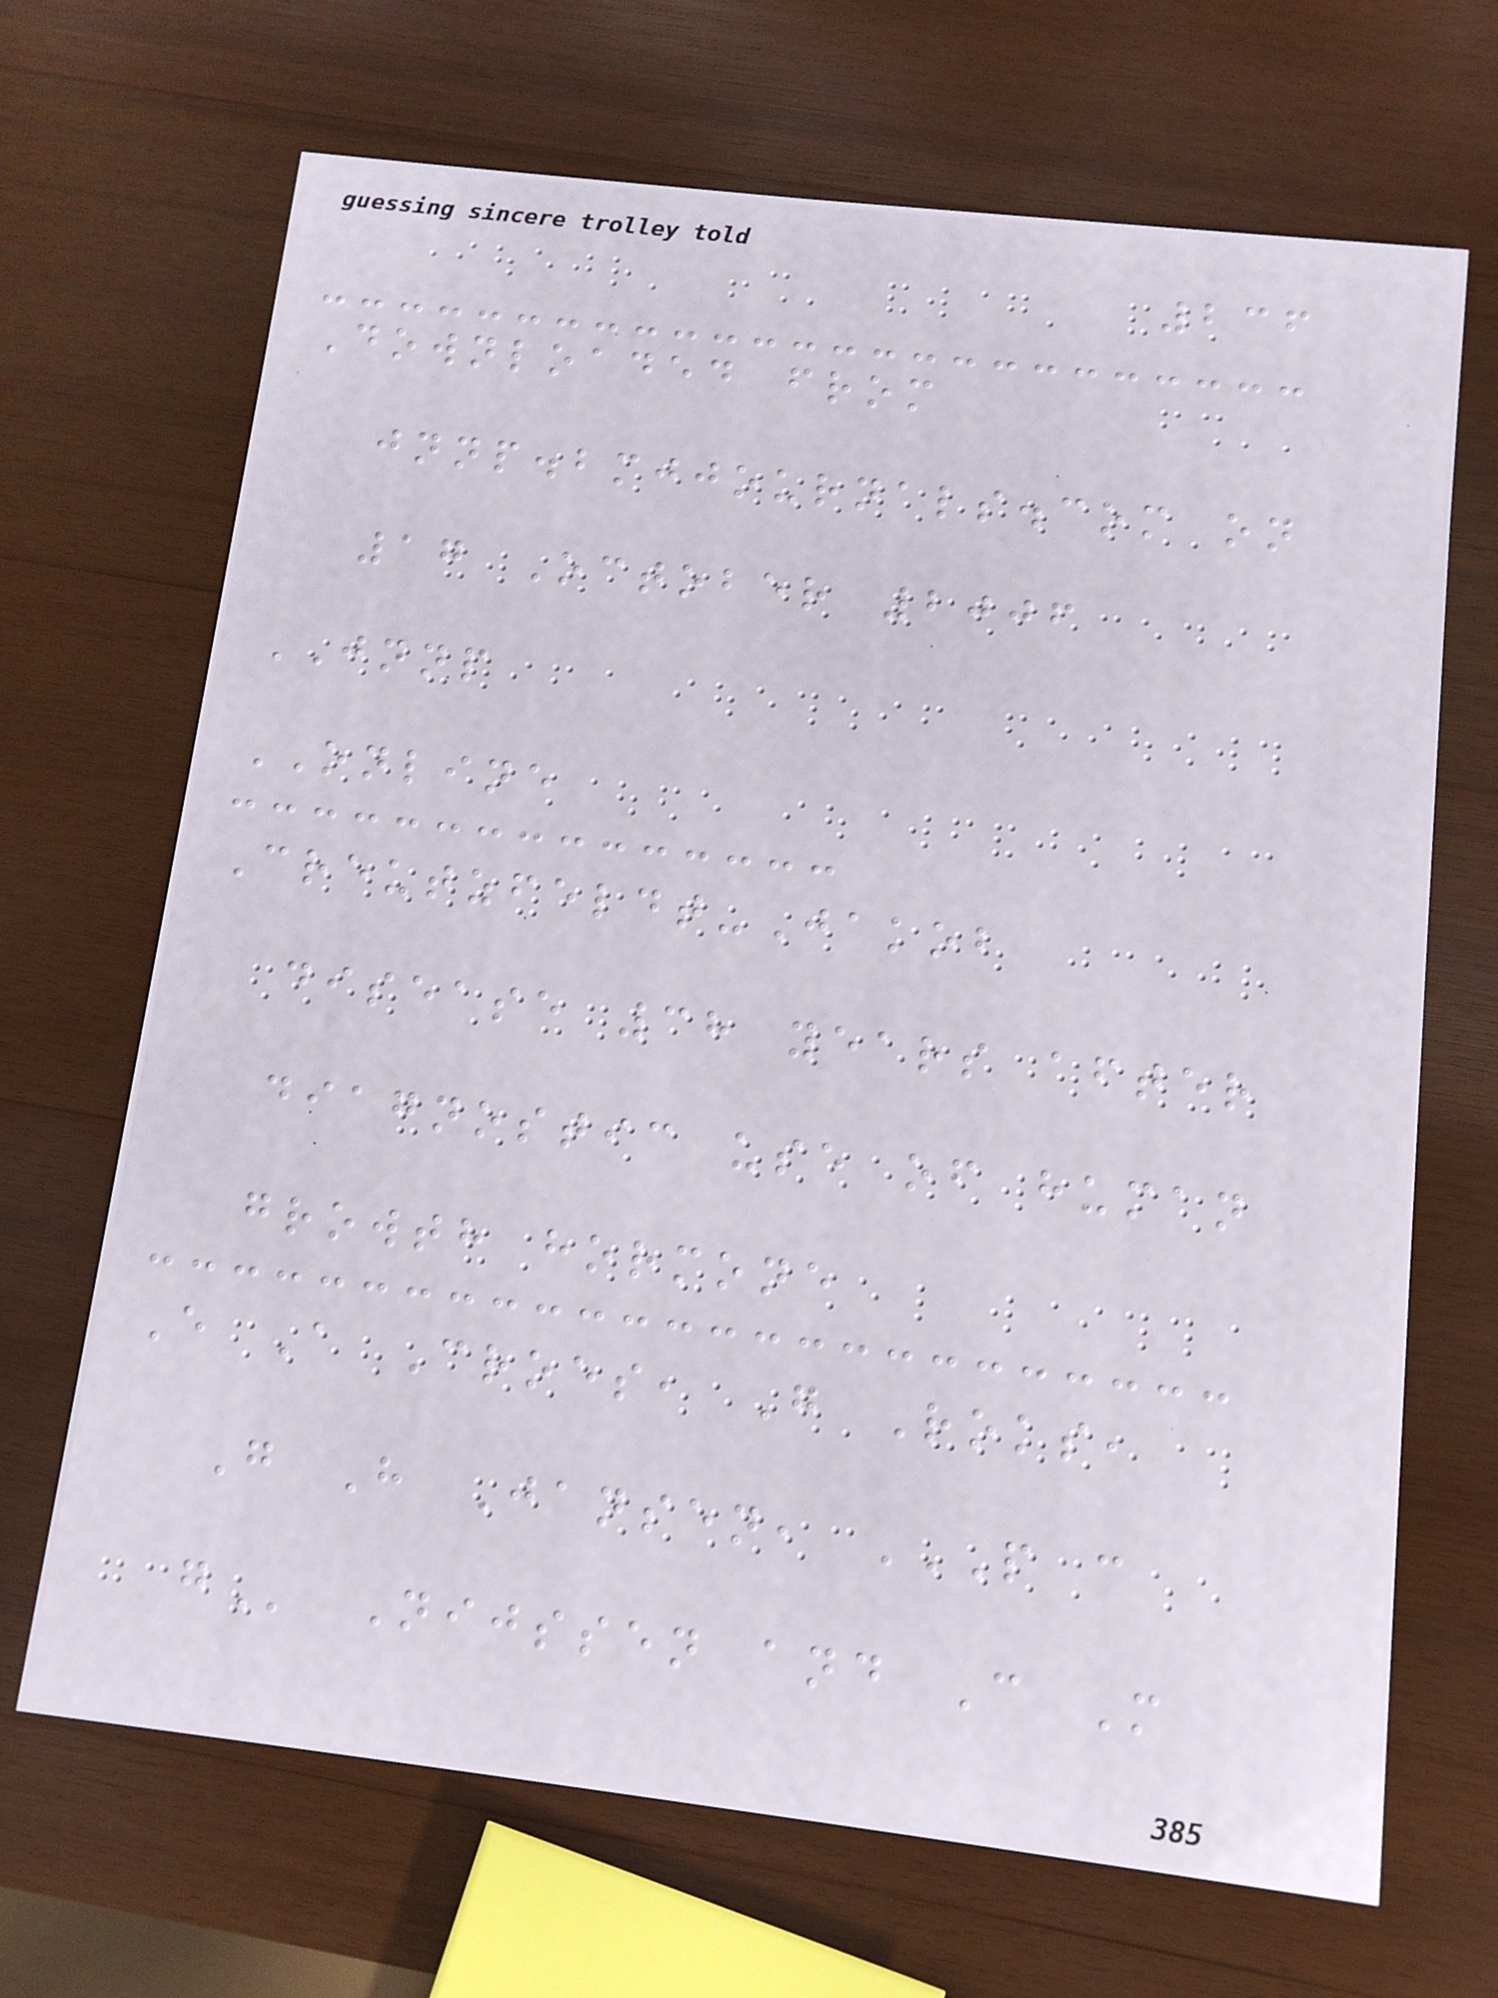236
Downloaded from
jnnp.bmjjournals.com on
17 October 2006
JNNP
ONLINE
Creutzfeldt-Jakob
disease 38 years after
diagnostic use of human
growth hormone
E A Croes, G Roks,
G H Jansen, P C
G Nijssen and C M
